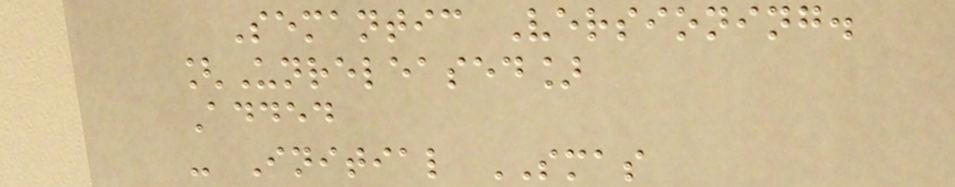Semantic Versioning.
[Unreleased]
Added
- Initial SMAS
